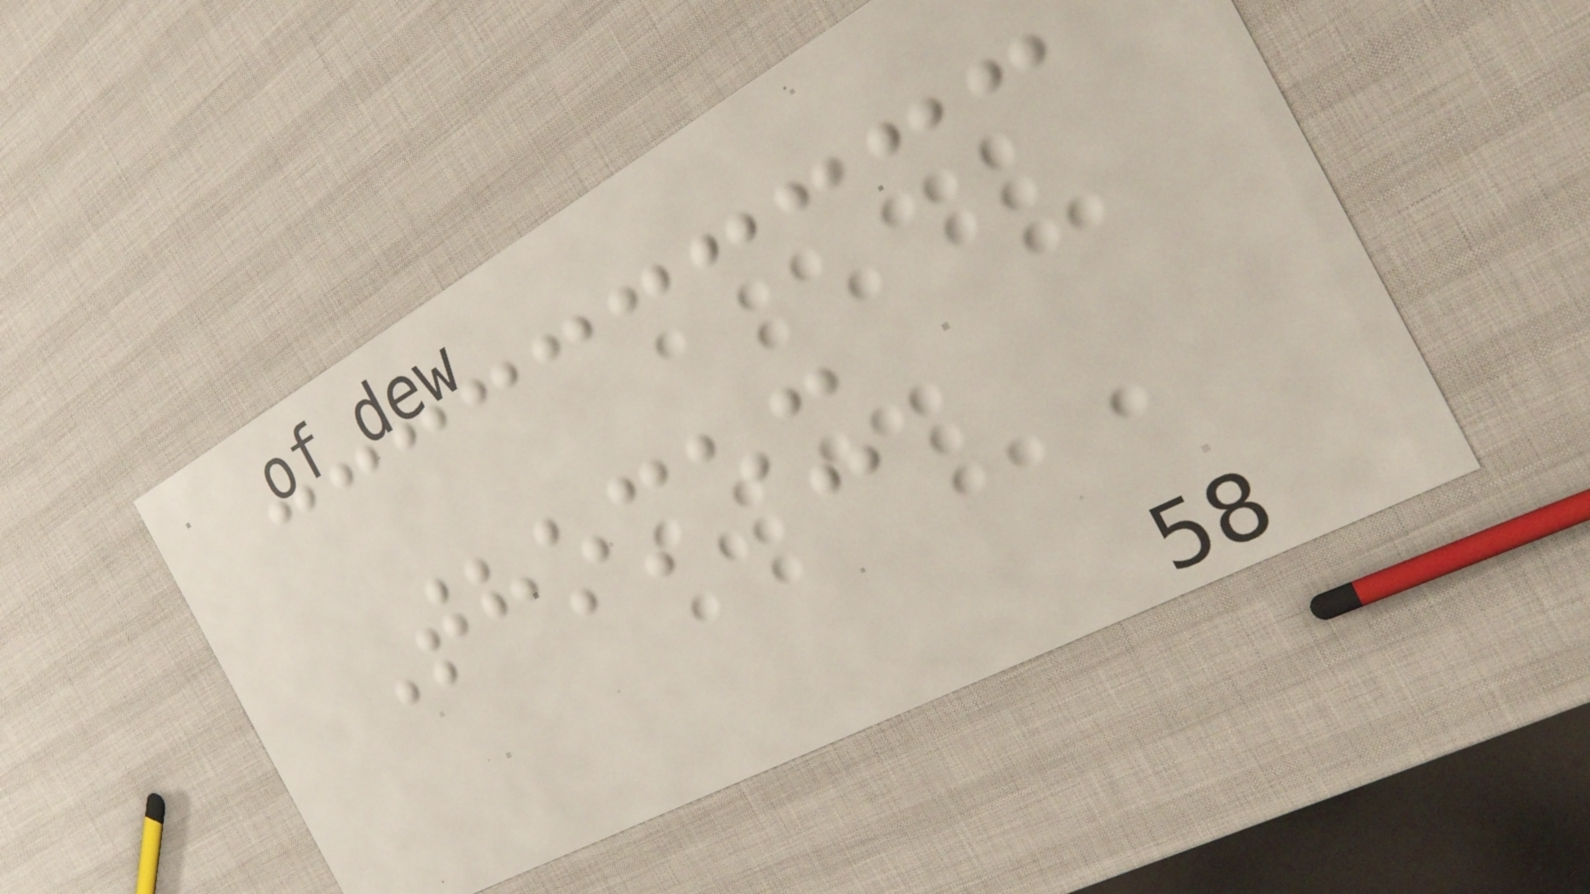Thomex
